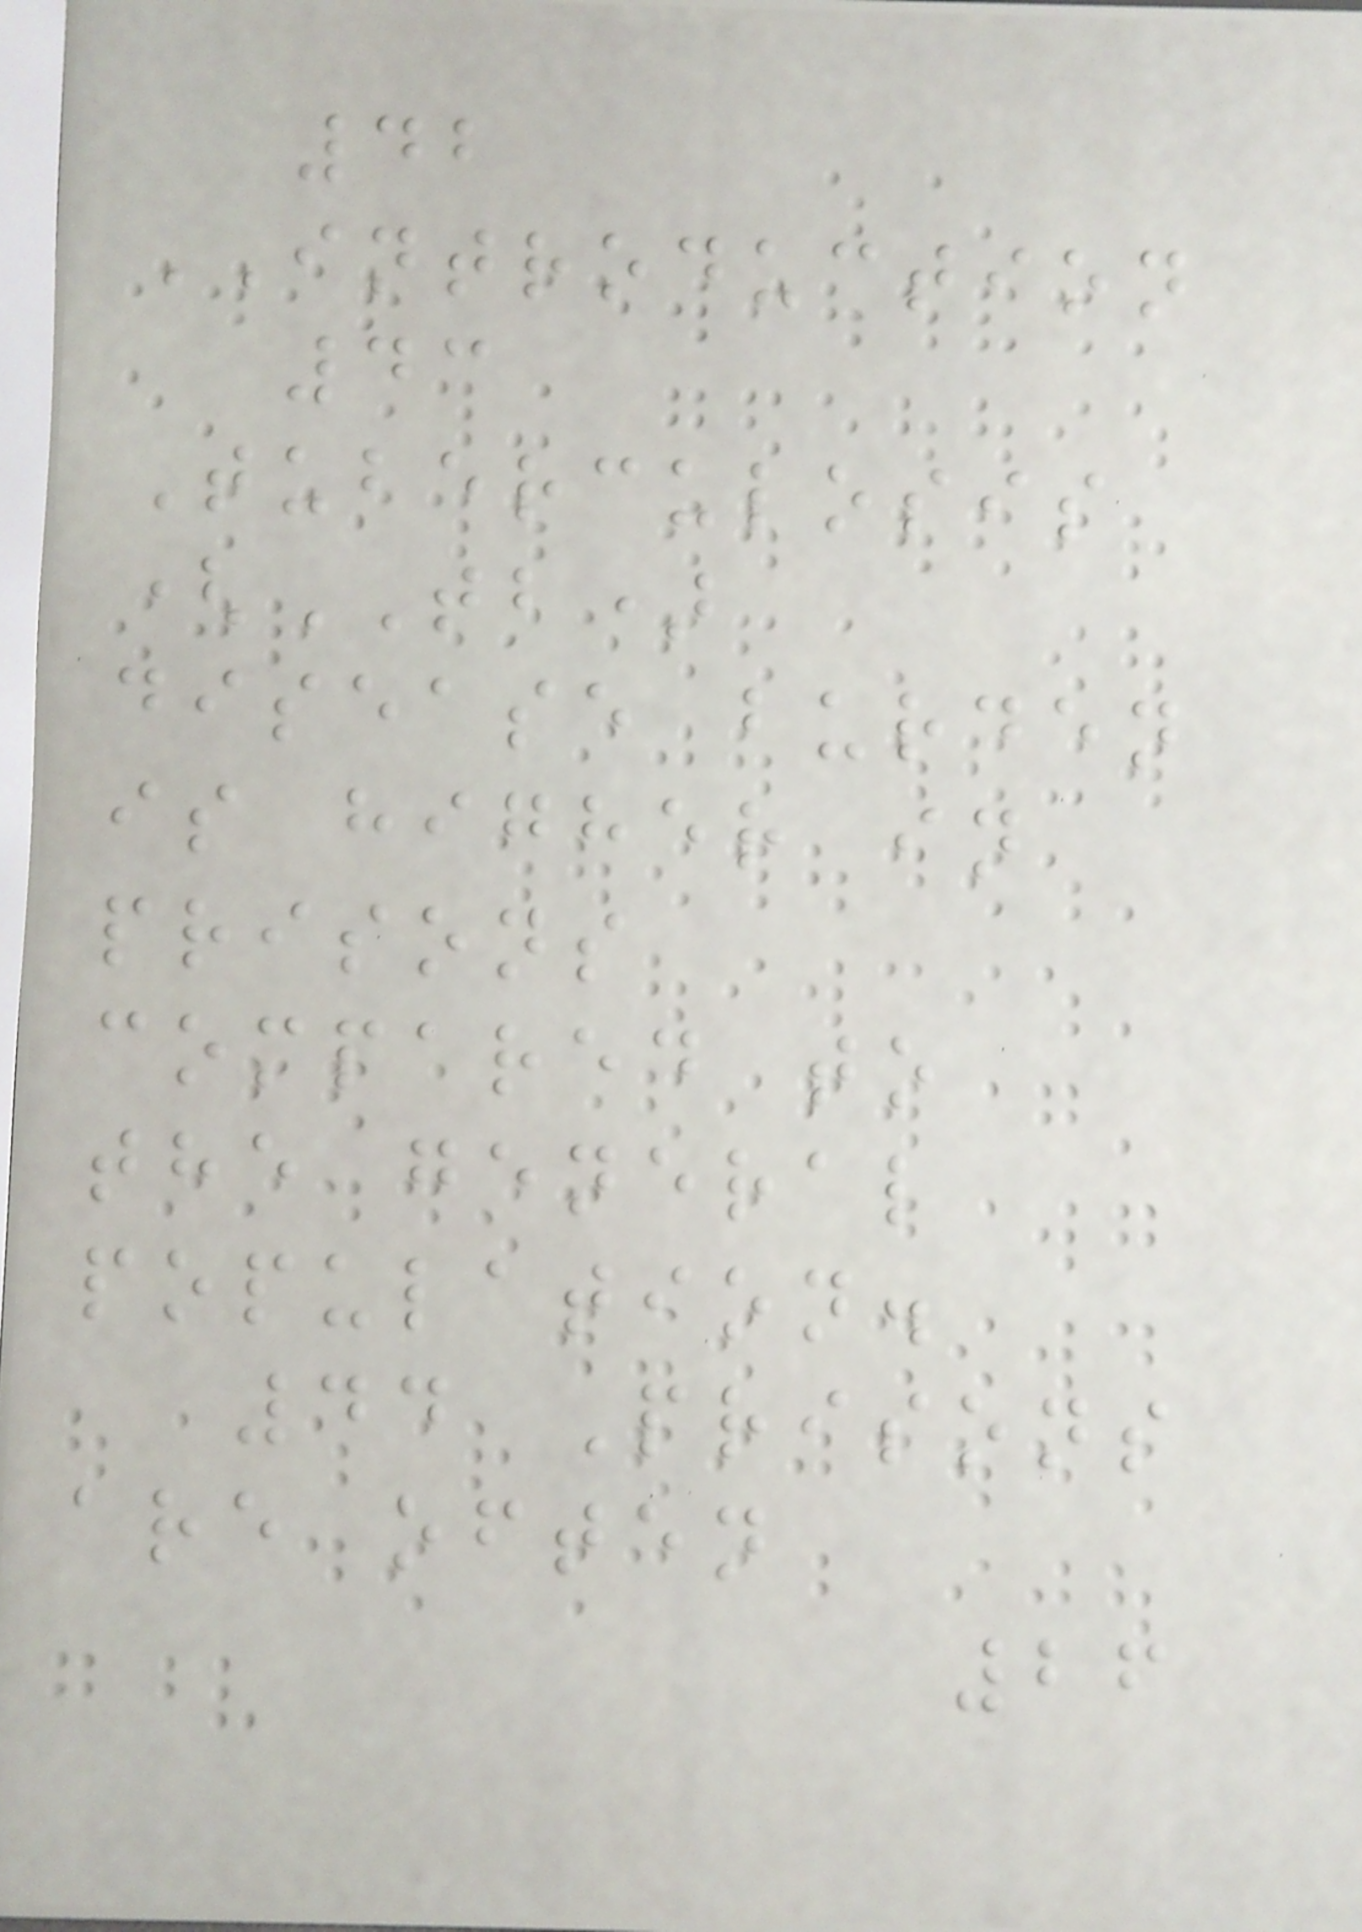42
INTRODUCTION
43
Tuberculosis
(TB)
disease burden
is higher in
prisons
compared to
the general
population.
44 Prisons
are often
26
